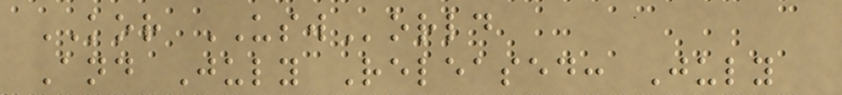KOR USWorld
And July Released: July
